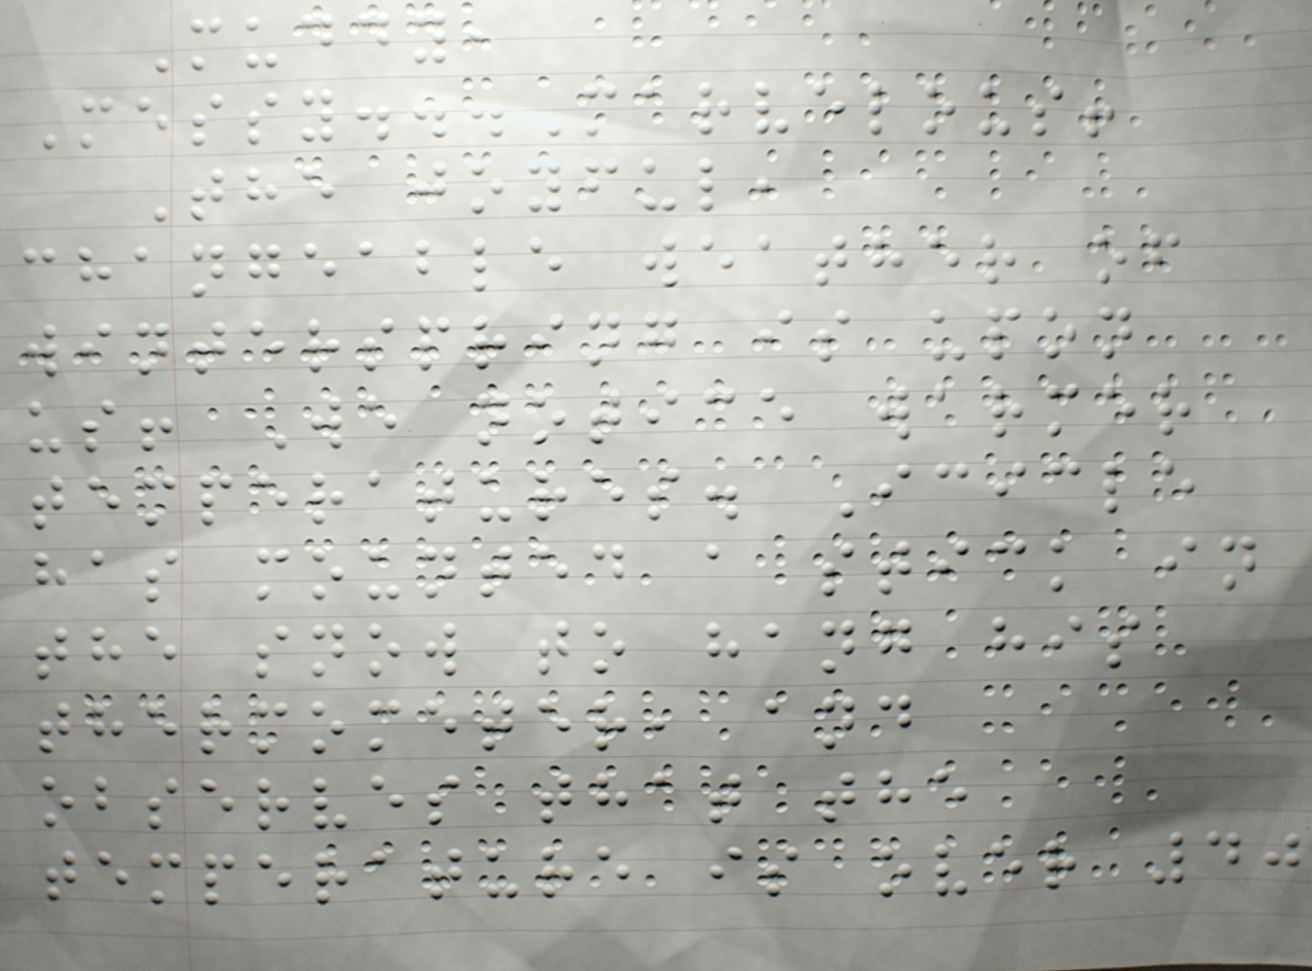Muddy,
Messy...Marvelous!
The joyful,
changeable weather of
winterspring is upon
us! We notice warmer
temperatures. Icicle
has mounted a stick in
the snow to hang his
thermometer, and
observes that the
temperature is over 40
